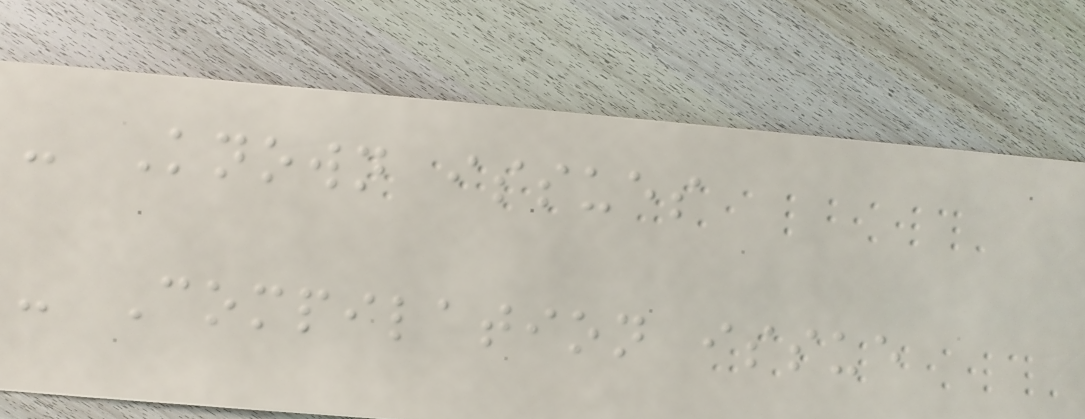- Known issues
- Compilation issue
